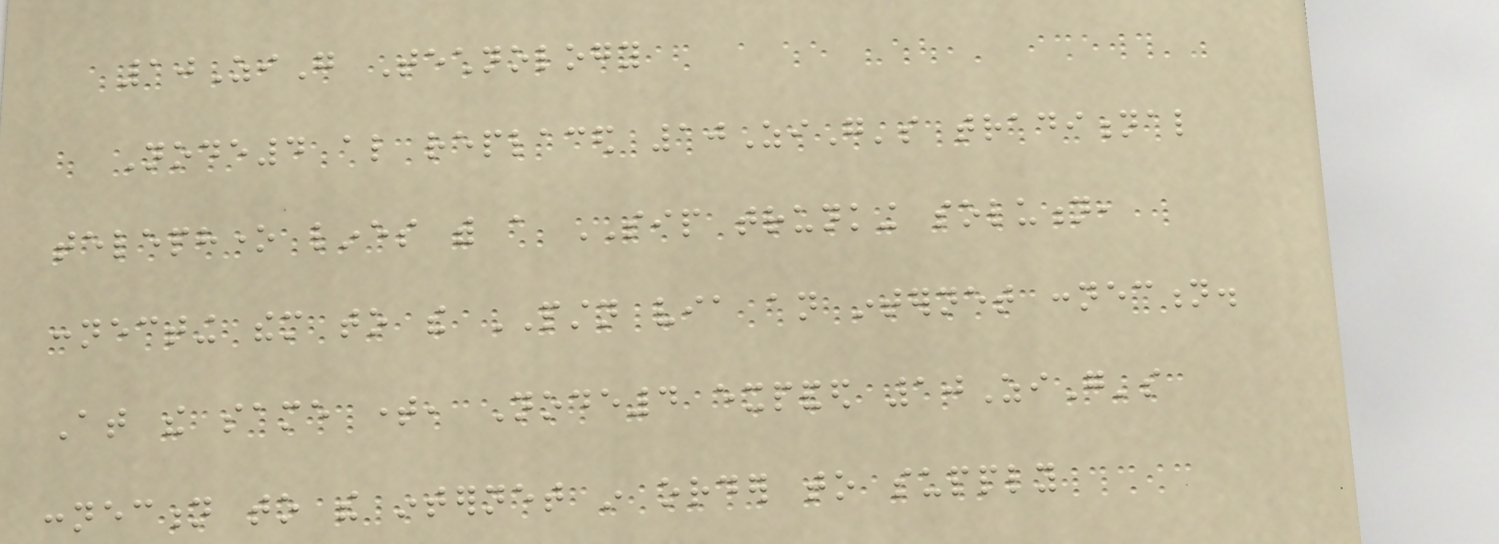10ZiG Technology
Node4 also replaced 10ZiG's traditional
telephone lines with a SIP trunking solution,
connecting them to the PSTN via an internet connection.
At the same time, Node4 expanded 10ZiG's
connection to the internet in order to supply
